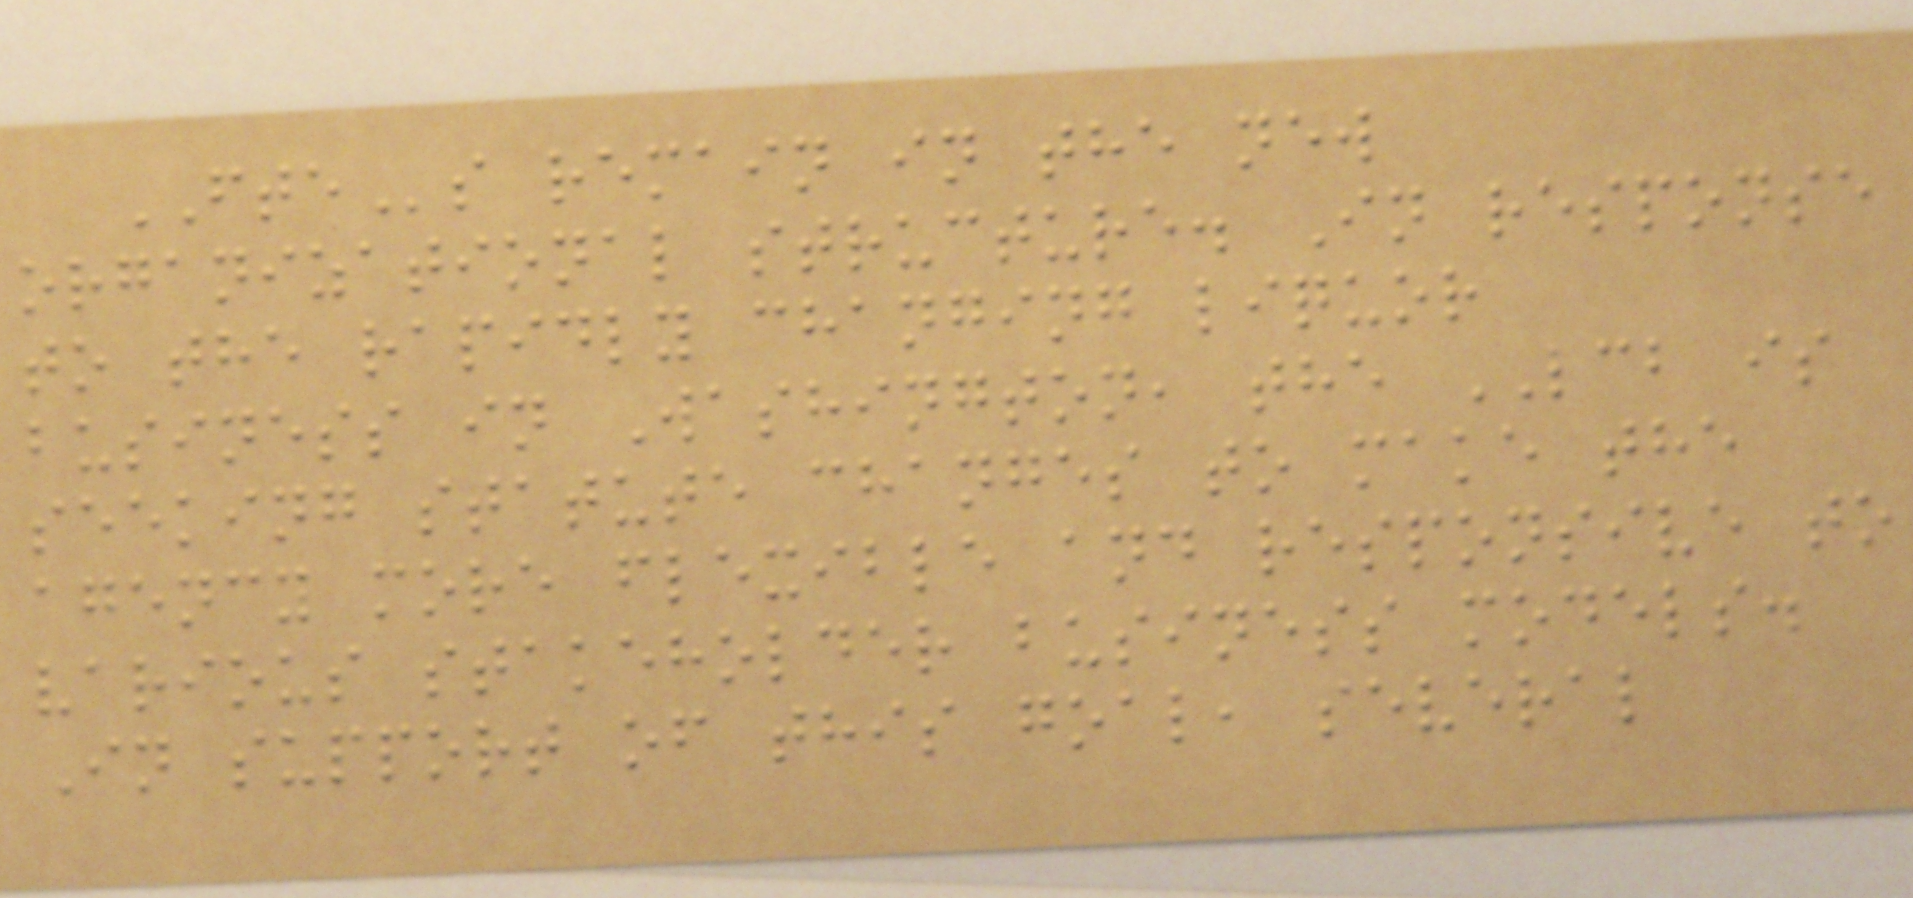FTEs remain in the new
organizational structure. In response
to the rapidly changing liquor
business in Washington, the LCB is
seeking statute changes to make the
agency more flexible and responsive to
various stakeholder business models.
In support of this goal, several
